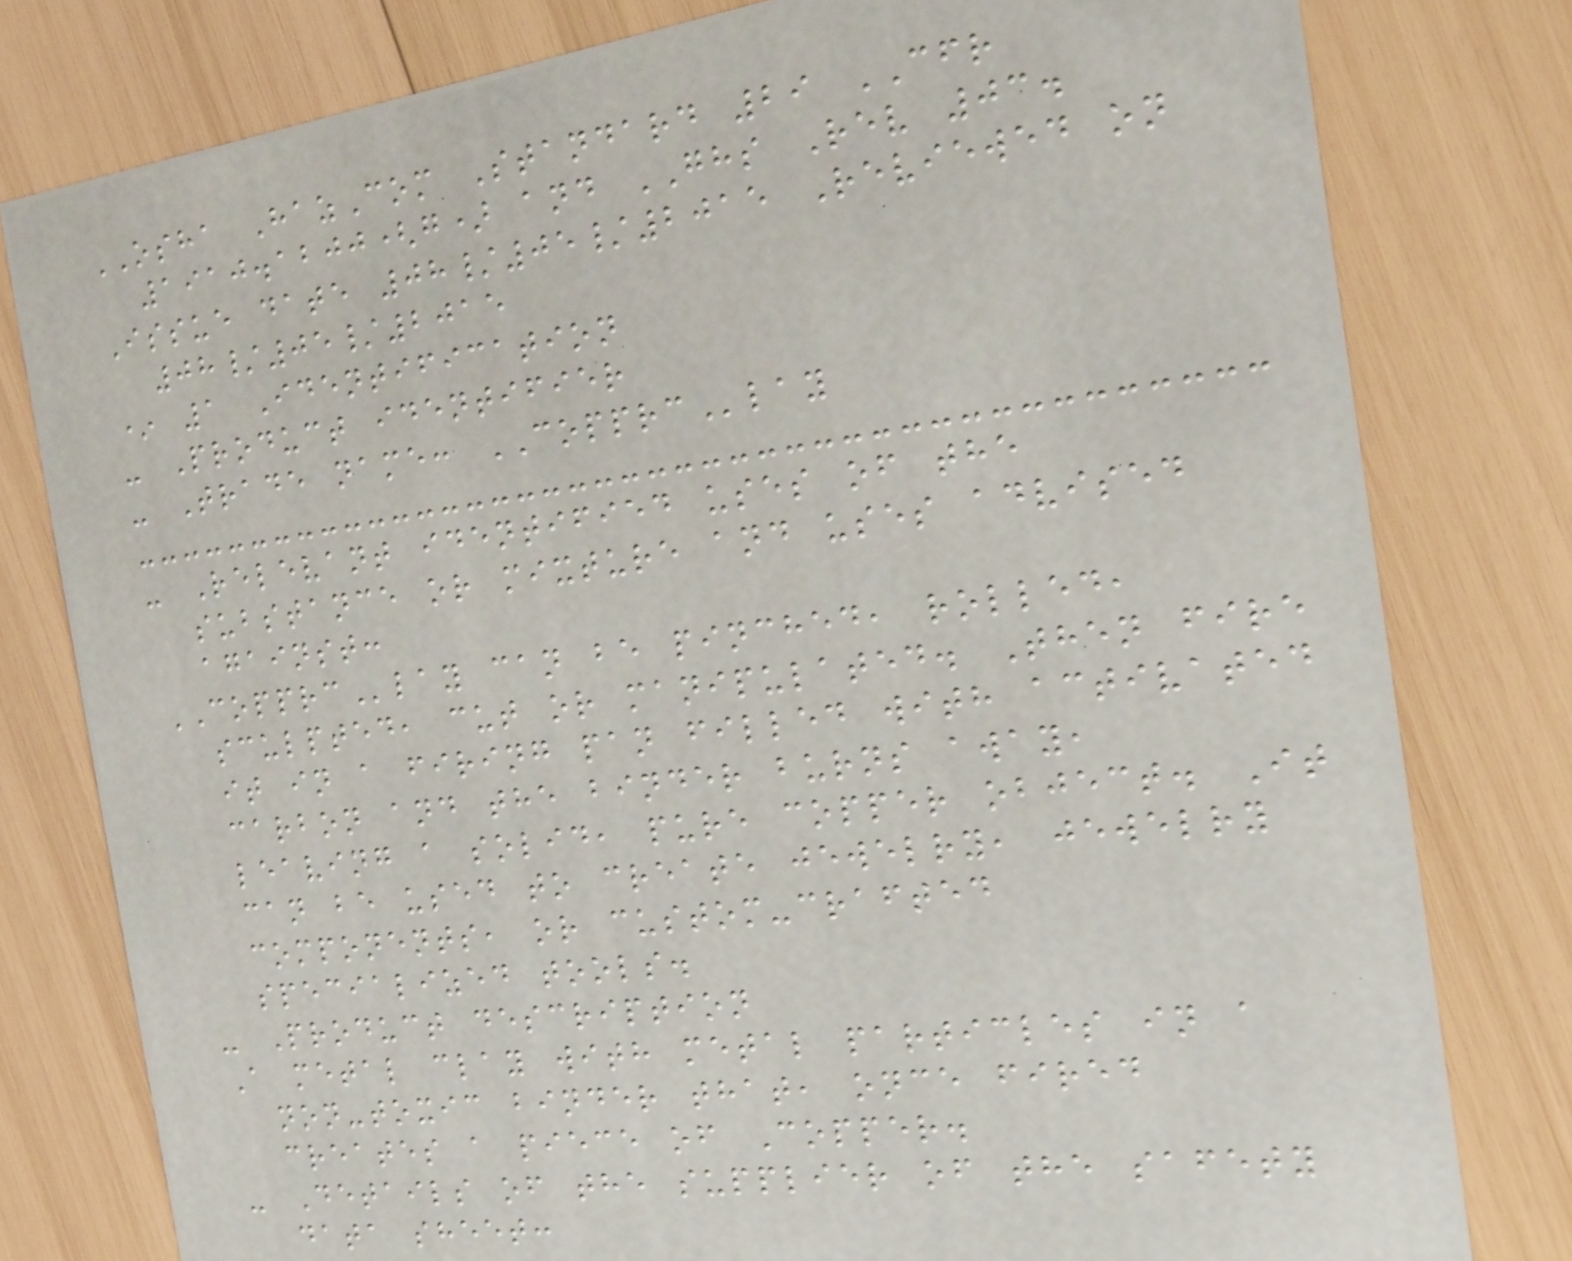OSHA HazCom Standard 29 CFR
1910.1200(g) and GHS Rev 03.
Issue date 08/05/2015 Reviewed on
08/05/2015
* 1 Identification
- Product identifier
- Trade name: COPPRClay
- Relevant identified uses of the
substance or mixture and uses advised
against:
COPPRClay can be pinched, rolled,
sculpted, cut or manipulated. Then fire
it in a firing pan filled with activated
carbon and the binder burns away,
leaving a solid, pure copper object. It
can be used to create jewelry, jewelry
components, or custom-crafted
specialized tools.
- Product description
A metal clay with metal particles in a
non-toxic binder that, once fired
creates a piece of Copper.
- Details of the supplier of the safety
data sheet:
